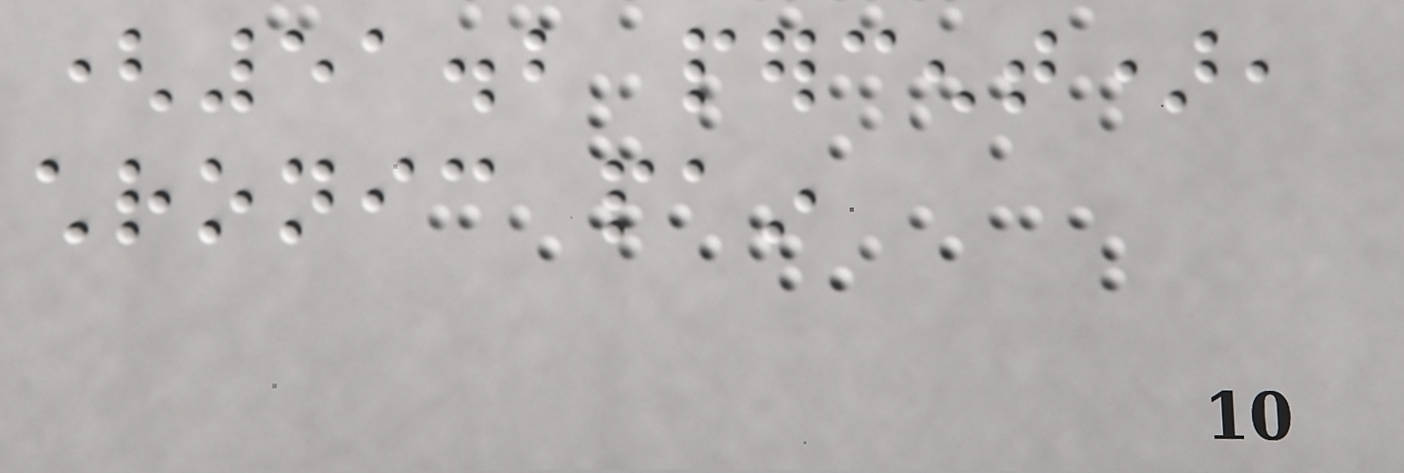(51.2 percent),
chronic pain
